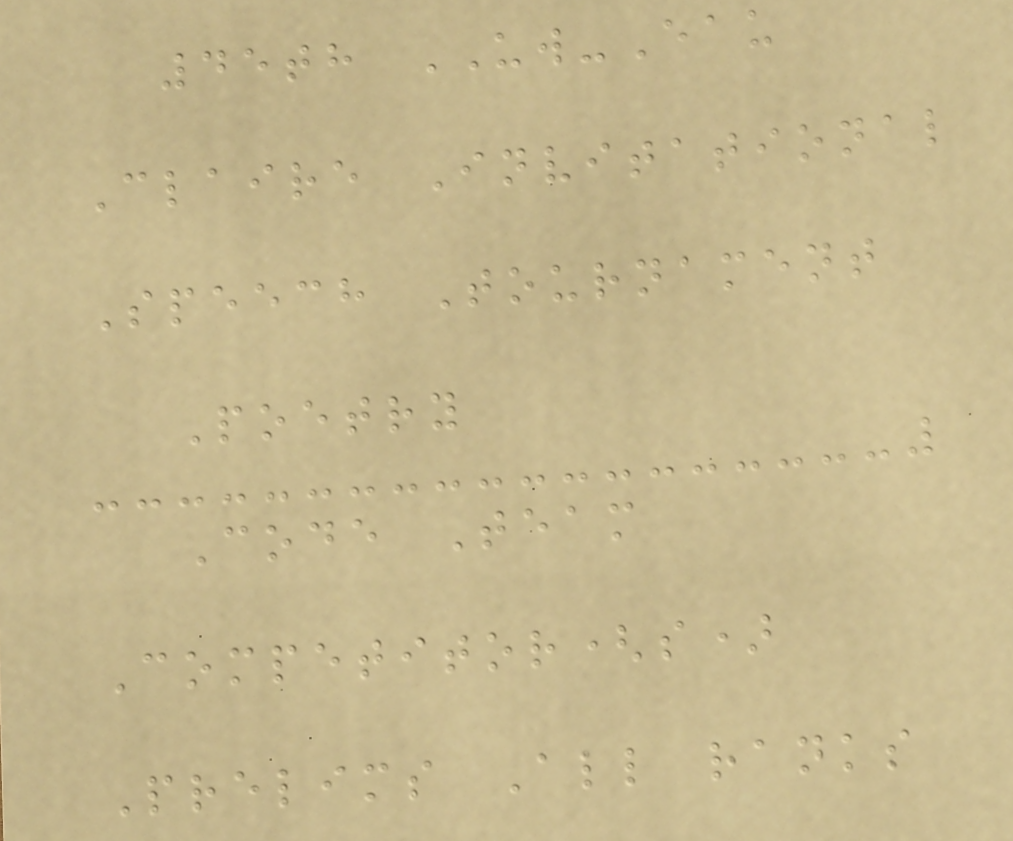45th UW-Eau
Claire Invitational
Speech Tournament
Poetry
Code Team
Competitor(s)
Prelims All ranks
